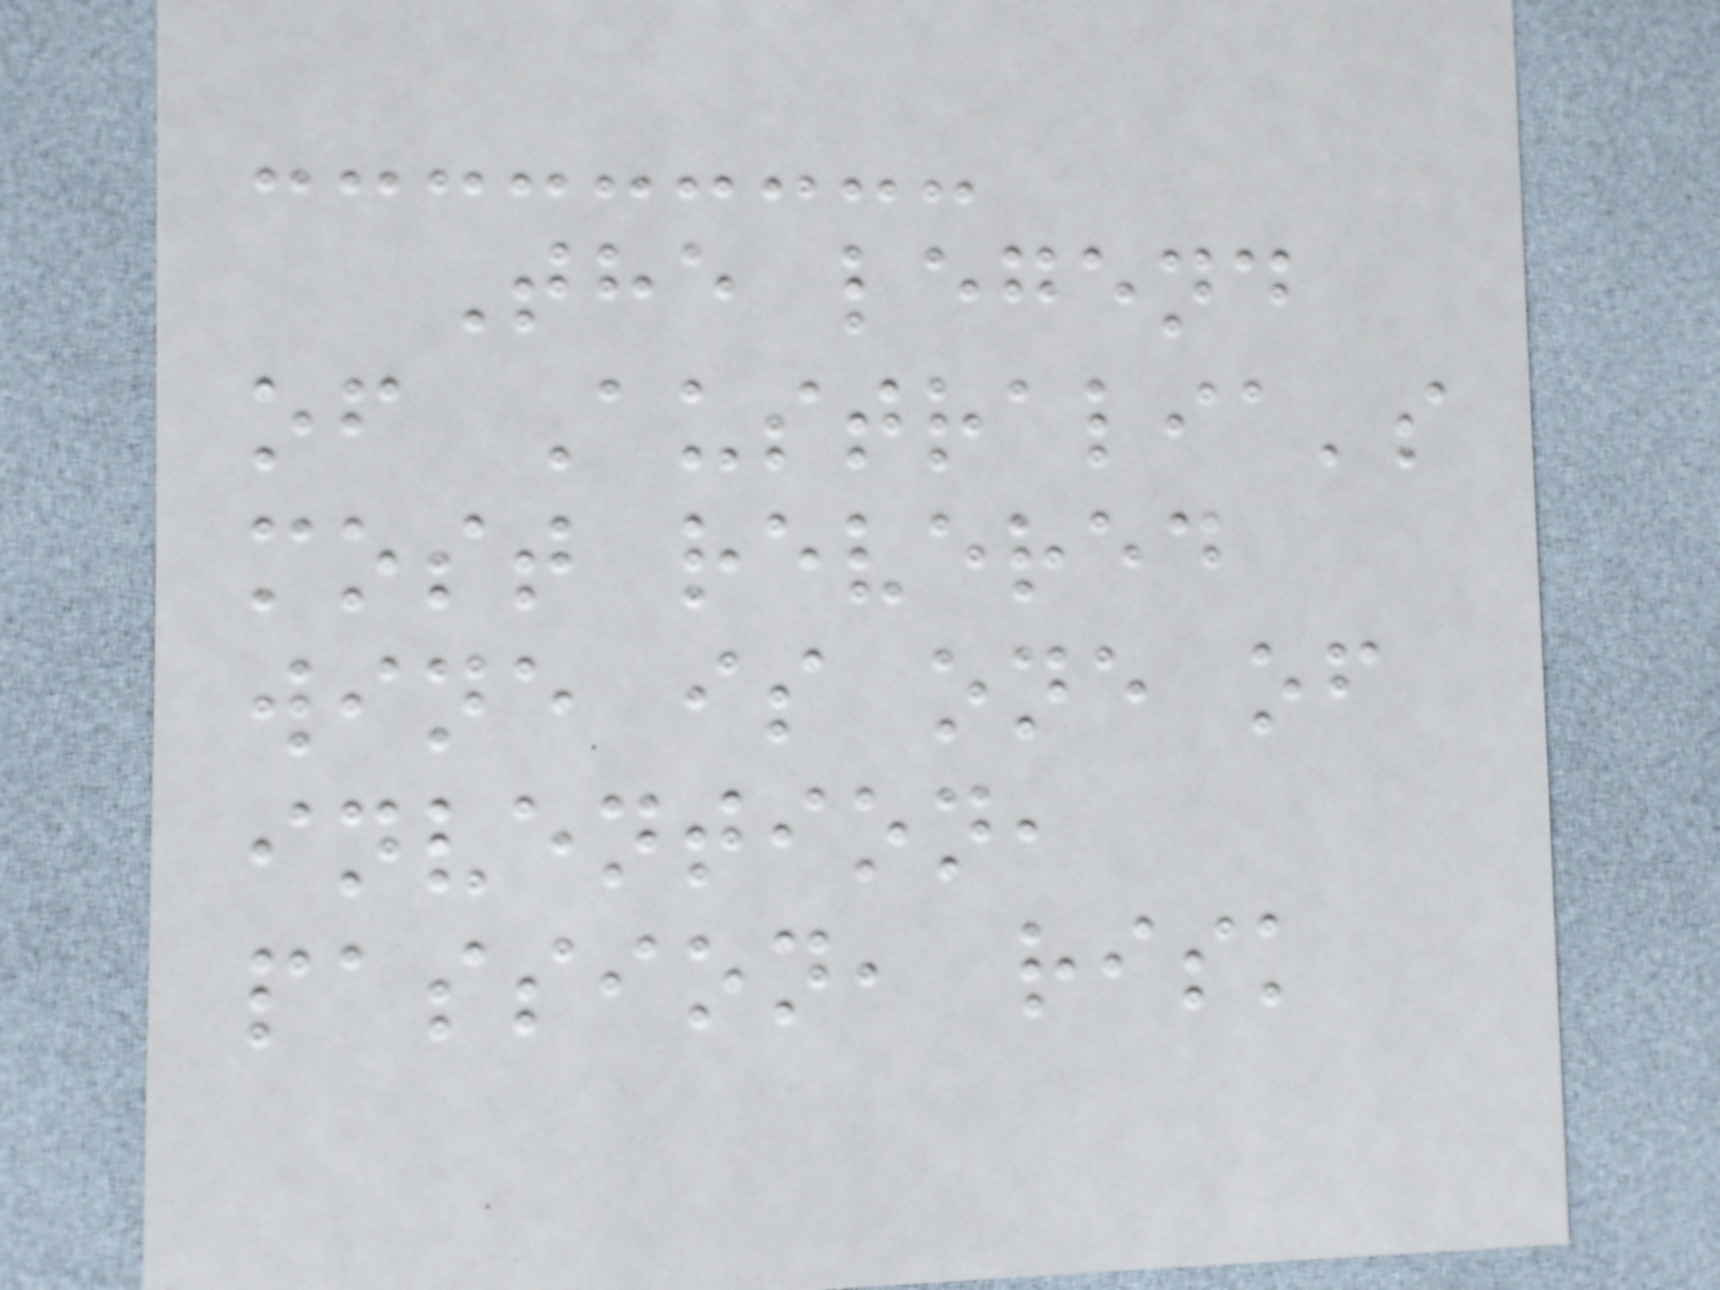The legend
of Australia's
most revered
wine is one of
invention,
passion, risk
